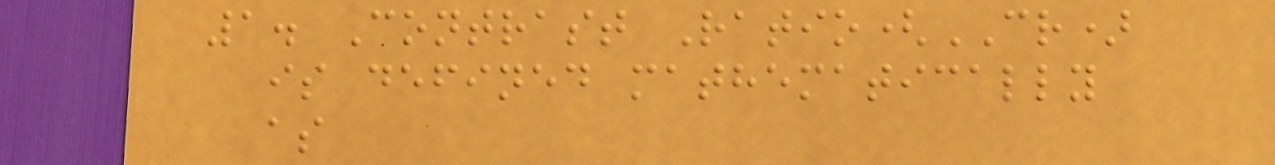1. Contrast Ratio(CR)
is defined mathematically
as
